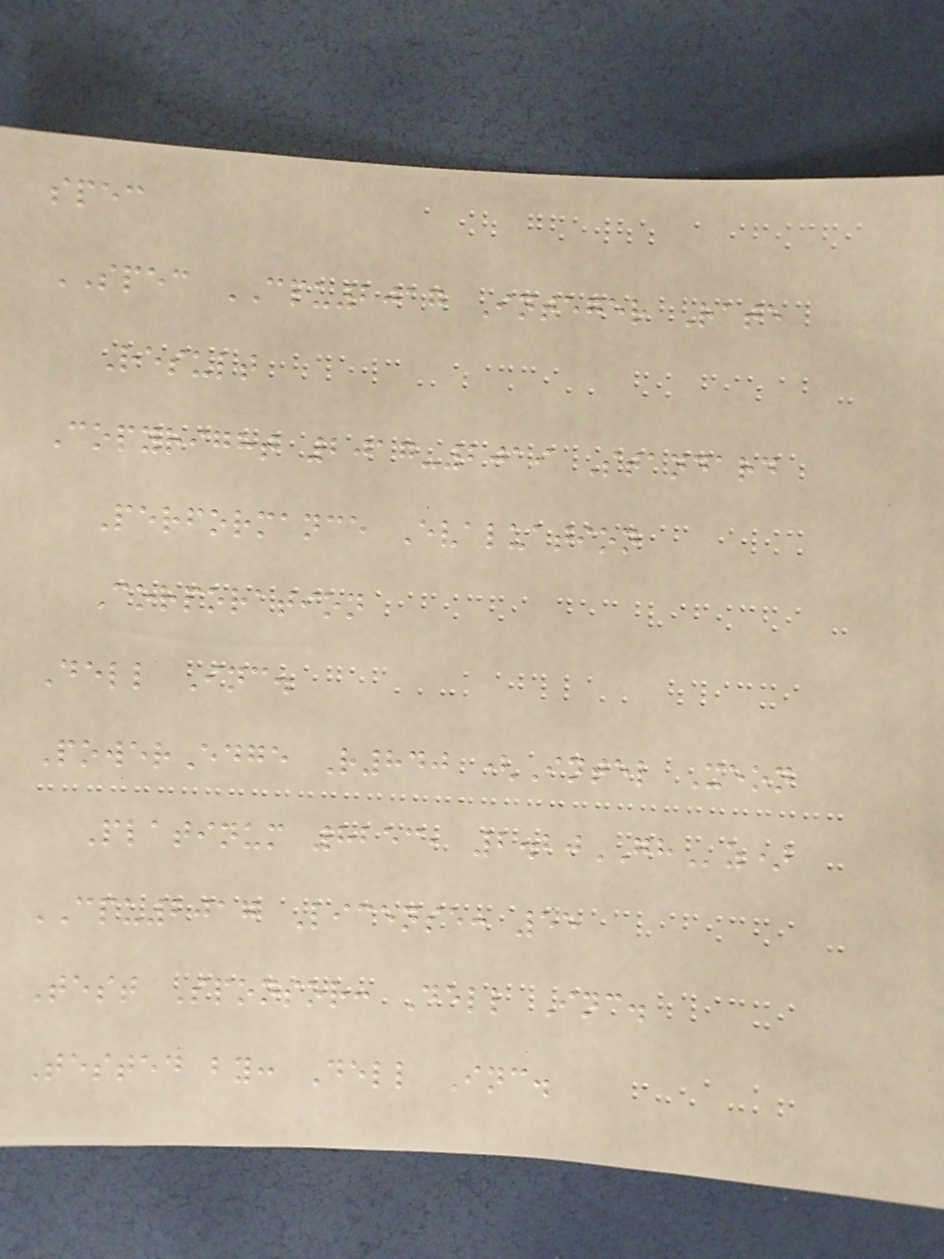spec
SPEC CPU2017 Integer Rate
Result
Copyright 2017-2019 Standard
Performance Evaluation
Corporation
Dell Inc.
PowerEdge R840 (Intel Xeon
Platinum 8253, 2.20GHz)
CPU2017 License: 55
Test Sponsor: Dell Inc.
Tested by: Dell Inc.
